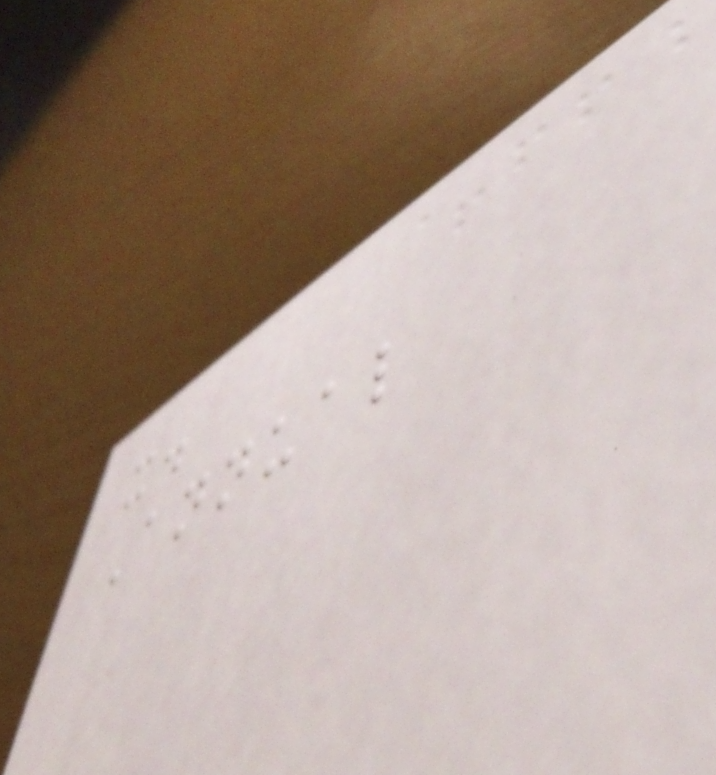x.
Annual
